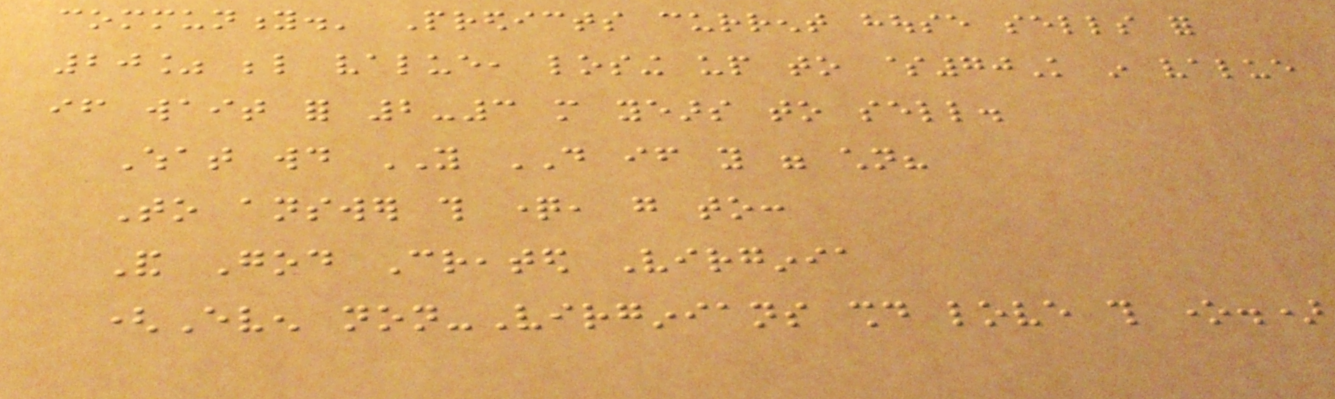community.' Predicts current house sells for
20% below value, losing up to $70K in value
if wait for 2-3 more years to sell.
What would YOU DO if you were children?
To answer this question, go to:
And God Created Virginia
(Even non-Virginians should love this one.)
